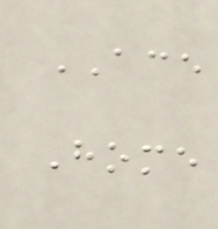ACE
Home
